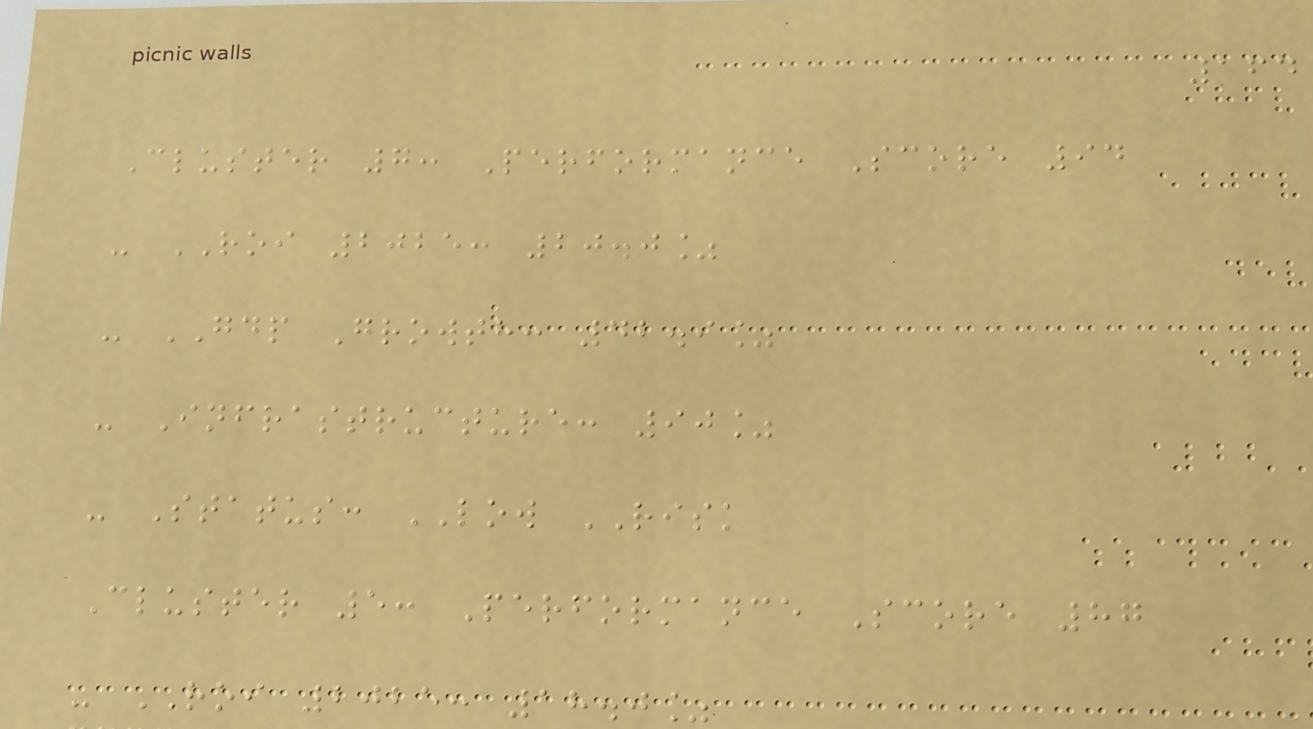164
Cluster 7: Performance Score 94
- ROI 2025: 20.0%
- GDP Growth: 42.9%
- Infrastructure: 90%
- Status: LOW RISK
Cluster 5: Performance Score 87
- ROI 2025: 18.0%
